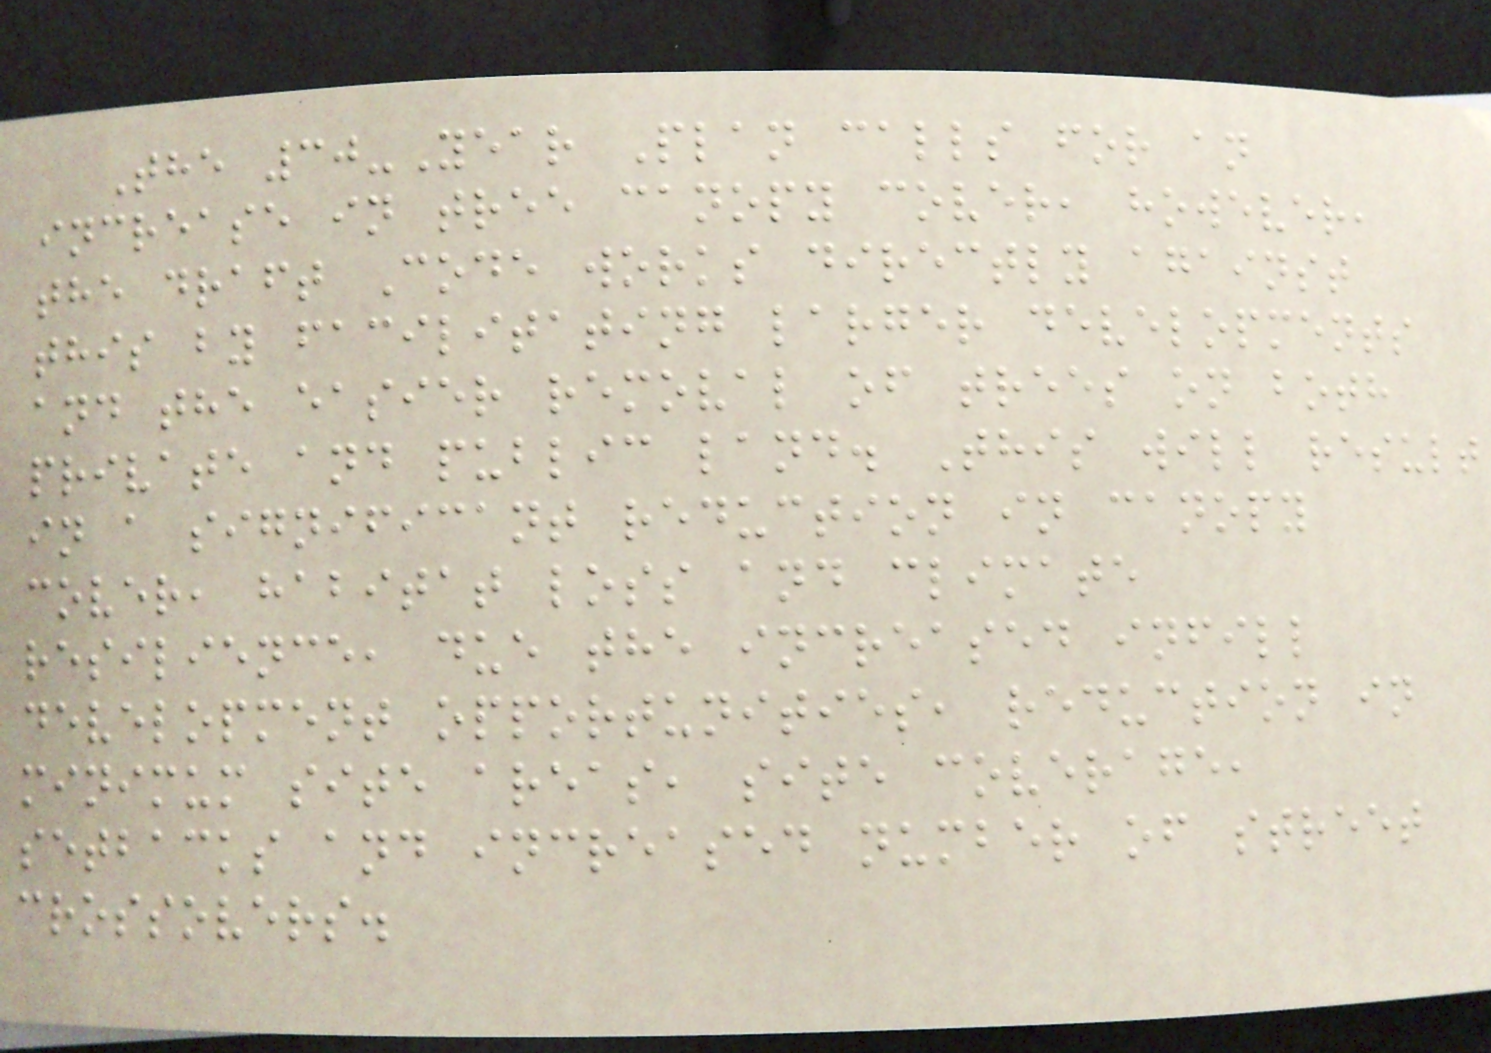The 30-Year Plan calls for an
increase in tree canopy cover, however,
the draft Code works directly against
this by facilitating larger developments
and the easier removal of trees on both
private and public land. This will result
in a significant reduction in canopy
cover, habitat loss and climate
resilience, due the increased infill
development opportunities, reduction in
minimum site areas, site coverage,
setbacks and increased number of street
crossovers.
